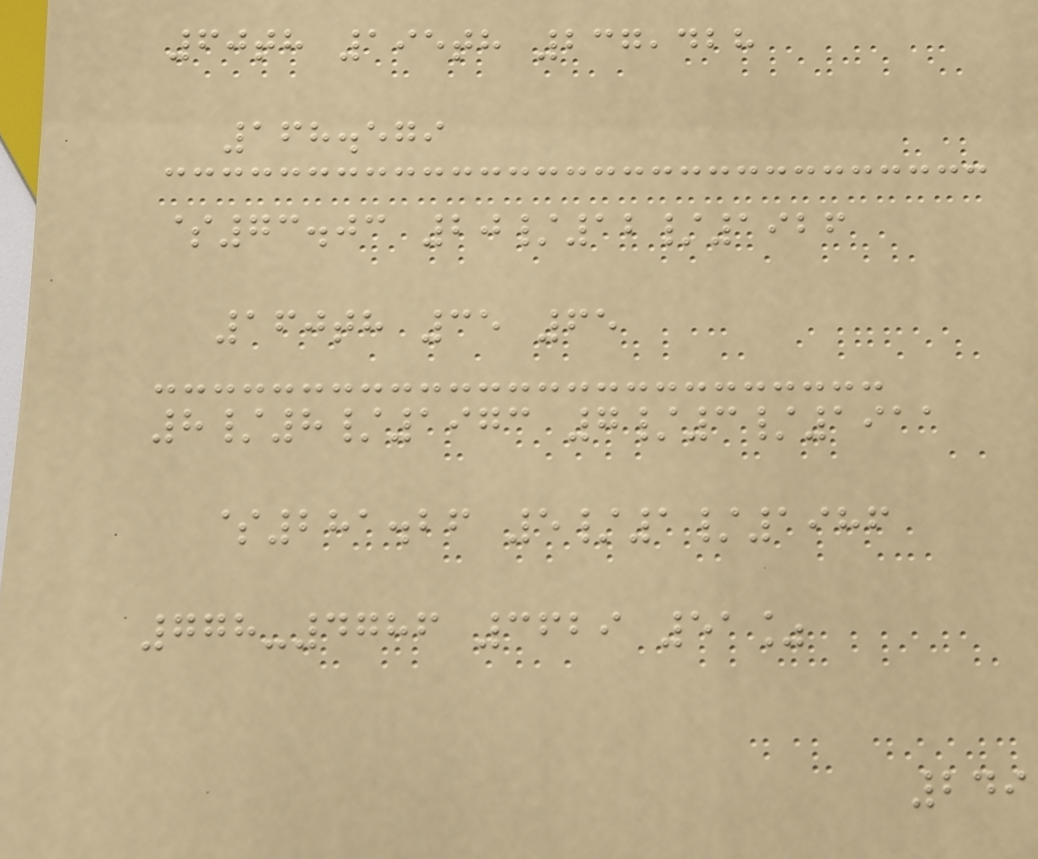60th 195th 237,428
168.579
$73.03 20/12/1926
160th 35 65
8/8/1973 7/3/1911
$281.26 5/1/1986
778-4786 3629 51%
249
